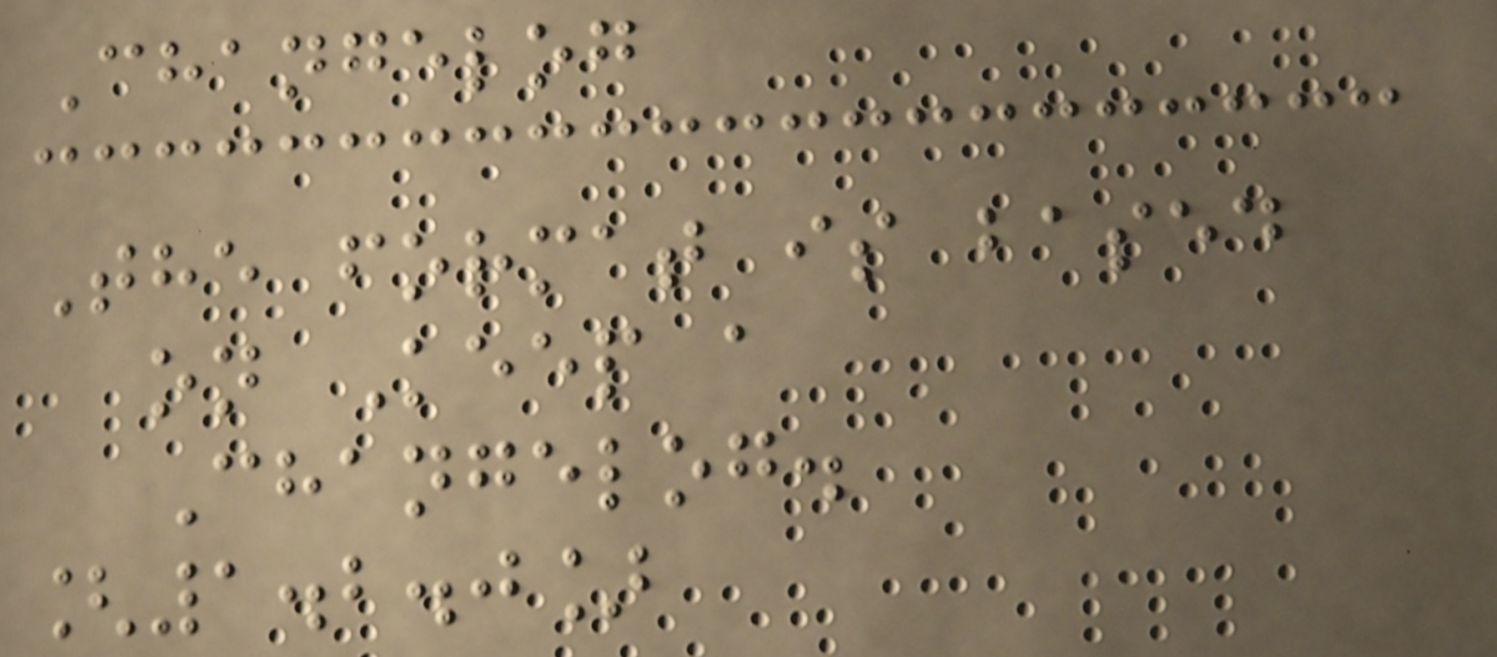Changelog
The format is based
on Keep a
Changelog.
[1.2.0]
